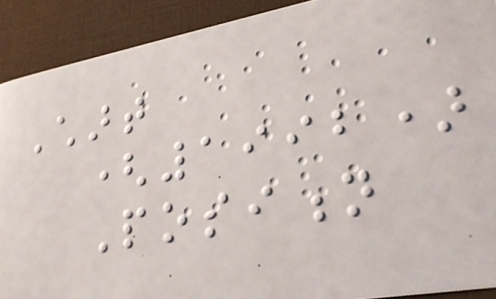Chart
(1992)
Position
